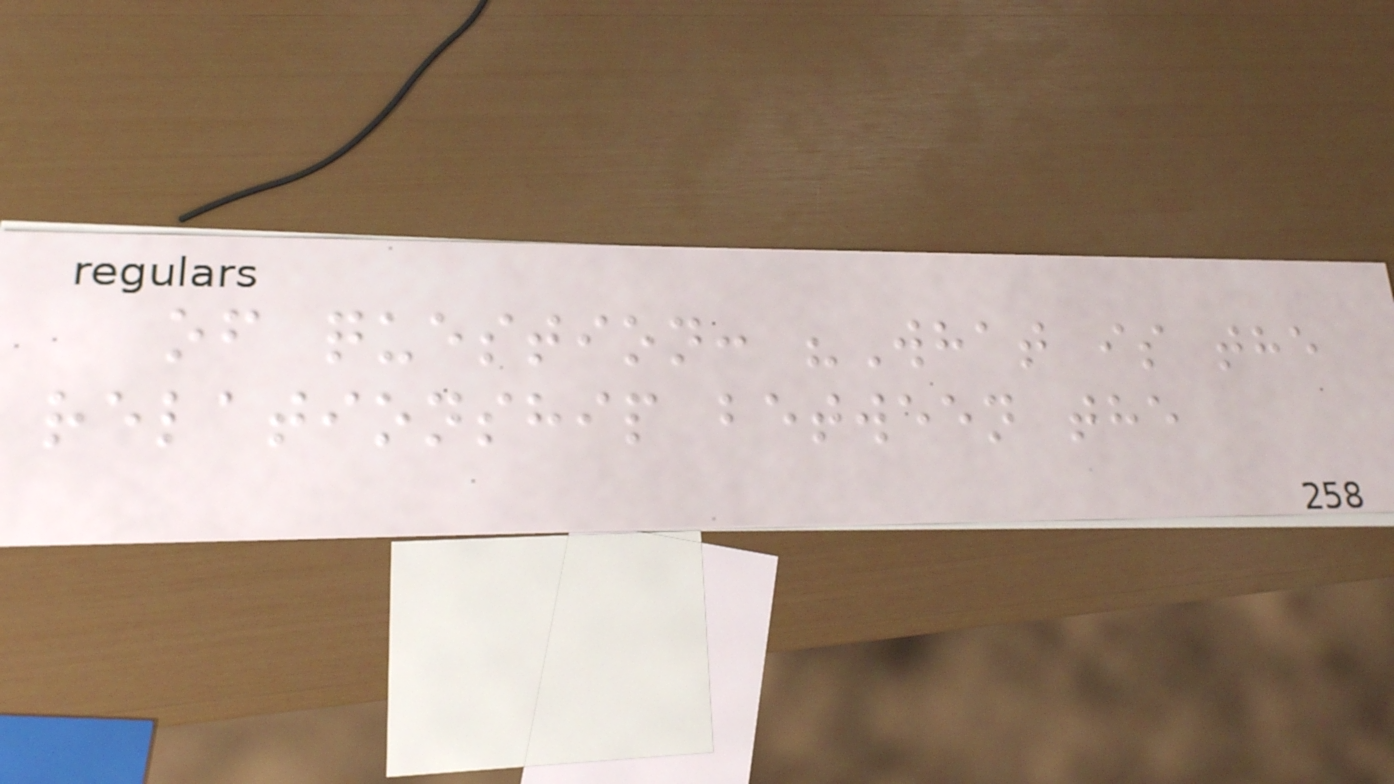of question: "What is the
relationship between the
